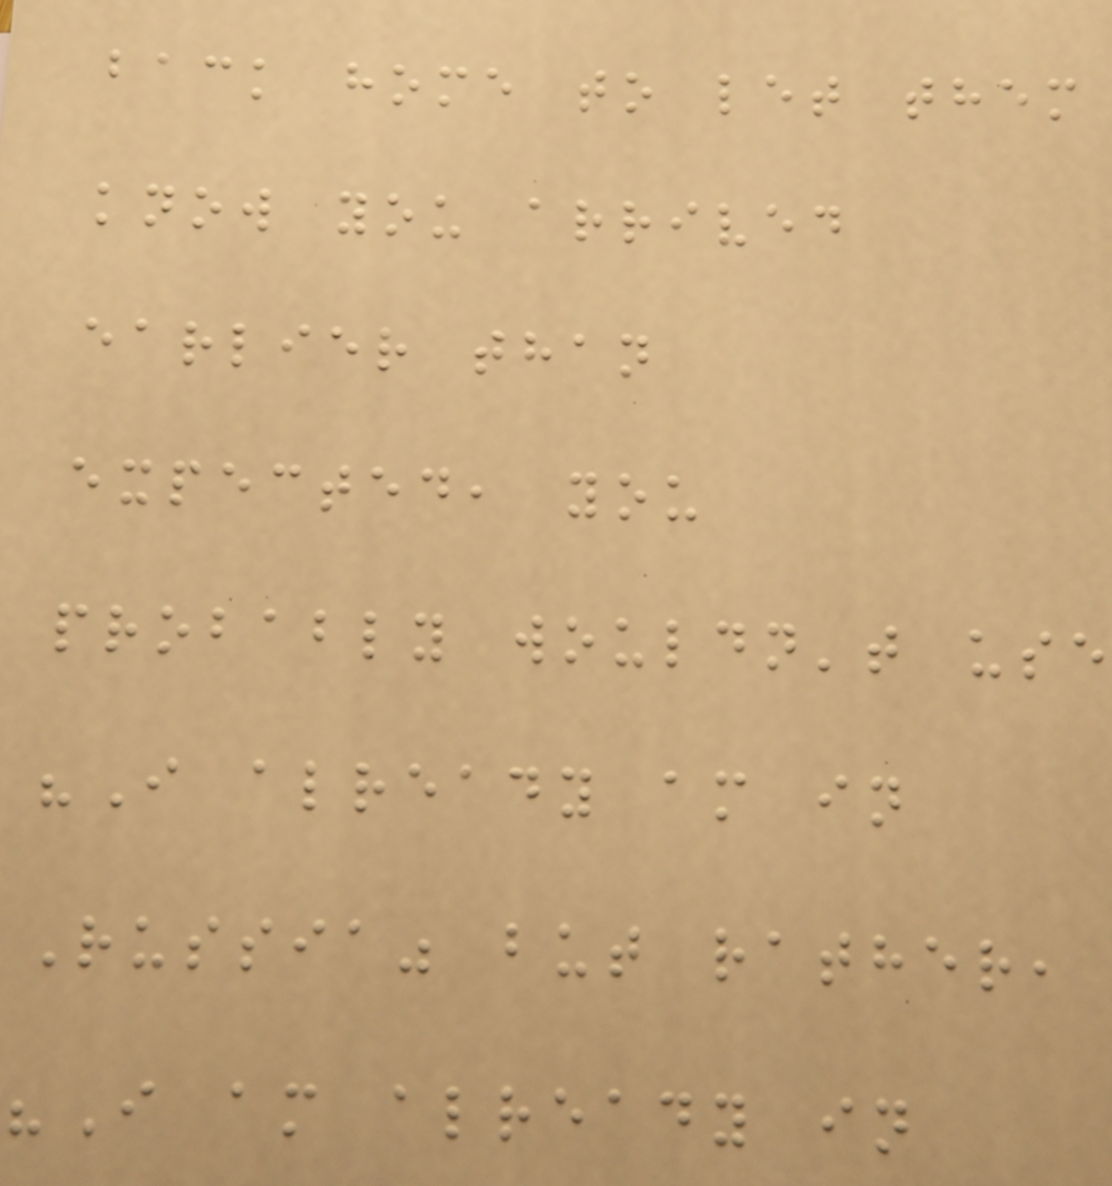back home to let them
know you arrived
earlier than
expected, you
probably wouldn't use
"I already am in
Russia" but rather,
"I am already in
